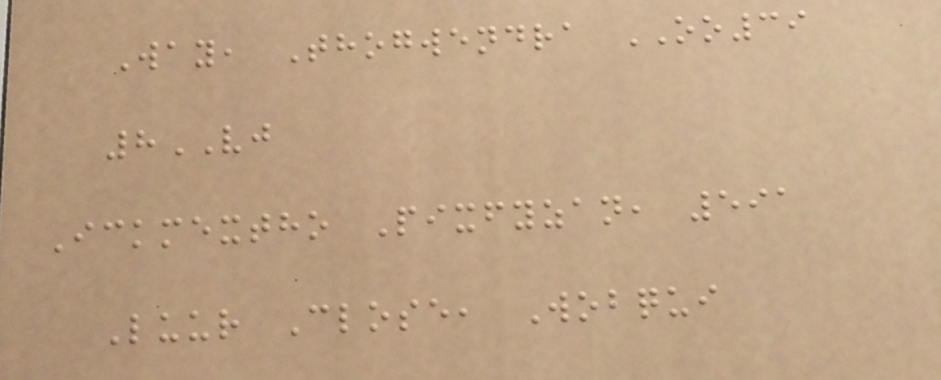Way, Thogwendra OO39
8VJ
Ickmextho Pixfyzan, 591
Luur Close, Wobqui
